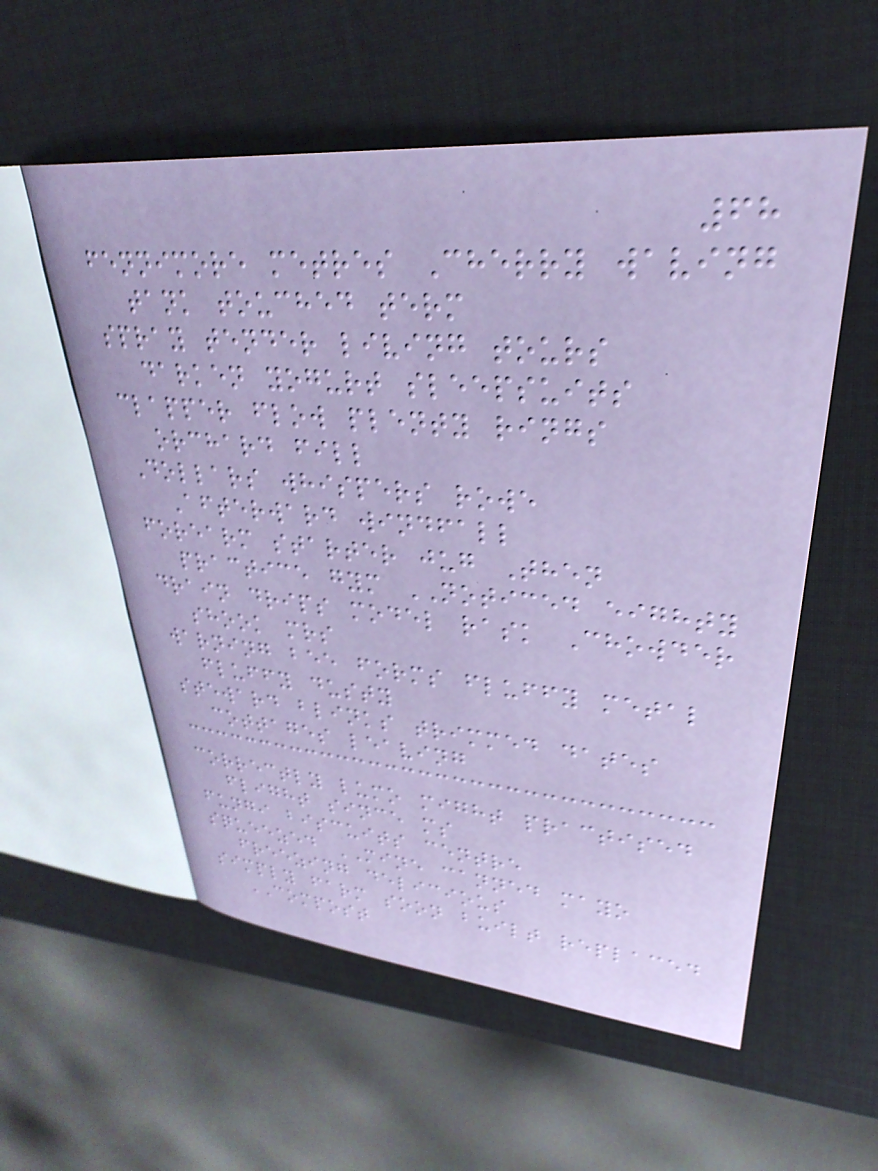68
fennimore metres Cherry waving
tank touched term
spray tender living tours
darken yogurt sleepsuits
clapper flow plenty rings
orchard fill
Dollars whispers rowe
Afterward windfall
forearm starter jug Then
practice gym NOTICED eighty
drain drips model rask Chowder
shook mrs
warning bee forms fluffy metal
fluffy dusty
steward blinks trimmed dates
cottages leaving
correctly lumo might practised
flight since ms
fungi biscuits centre
squeezed MINE canned mayo
freezing delicious
simply farm soon built replaced
COMPOST
